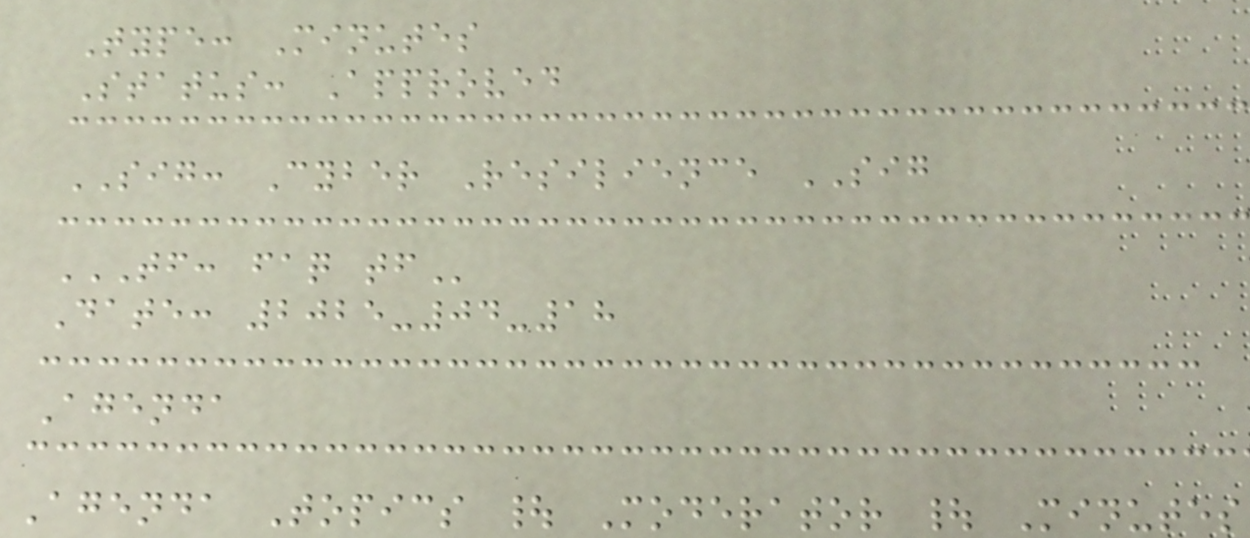Type: Minutes
Status: Approved
SIG: Cyber Resilience SIG
TF: FAQ TF
Date: 2025-04-18
Agenda
Agenda Topics | Moderator | Minutes
